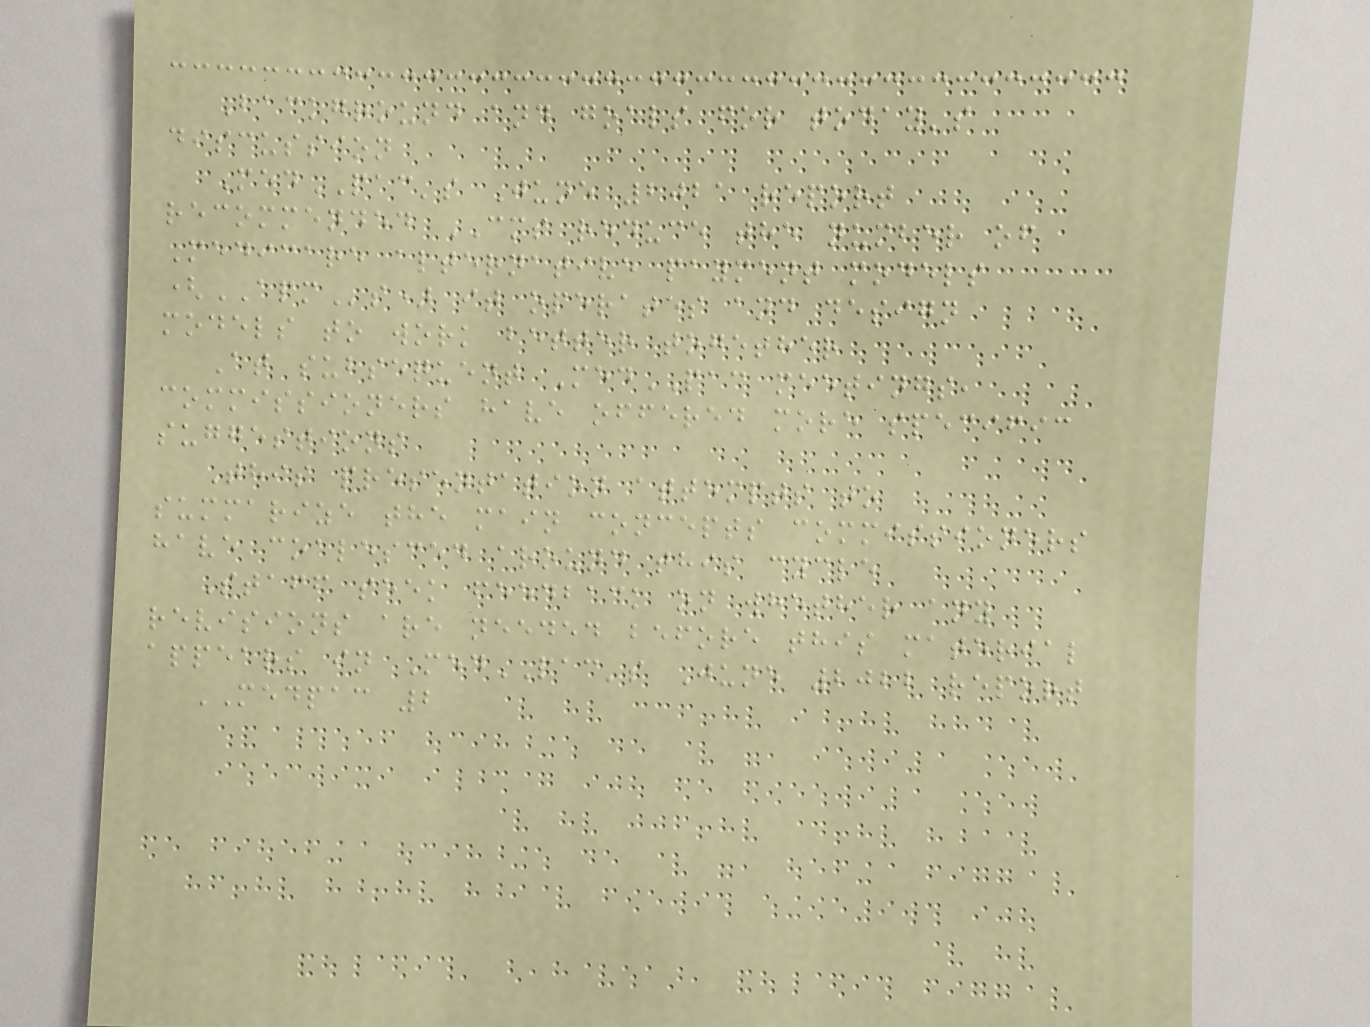Background and goals for today's
discussion
MedPAC's June 2021 report
recommended CMS reduce the number of
Medicare alternative payment models
(APMs) it operates and design
models to work better together
At subsequent MedPAC meetings,
commissioners have offered more specific
suggestions
This presentation attempts to
summarize the main concepts commissioners
have coalesced around this cycle
Staff seek feedback on whether any
revisions are needed before this material
appears in MedPAC's June 2022 report
MEDPAC 2
